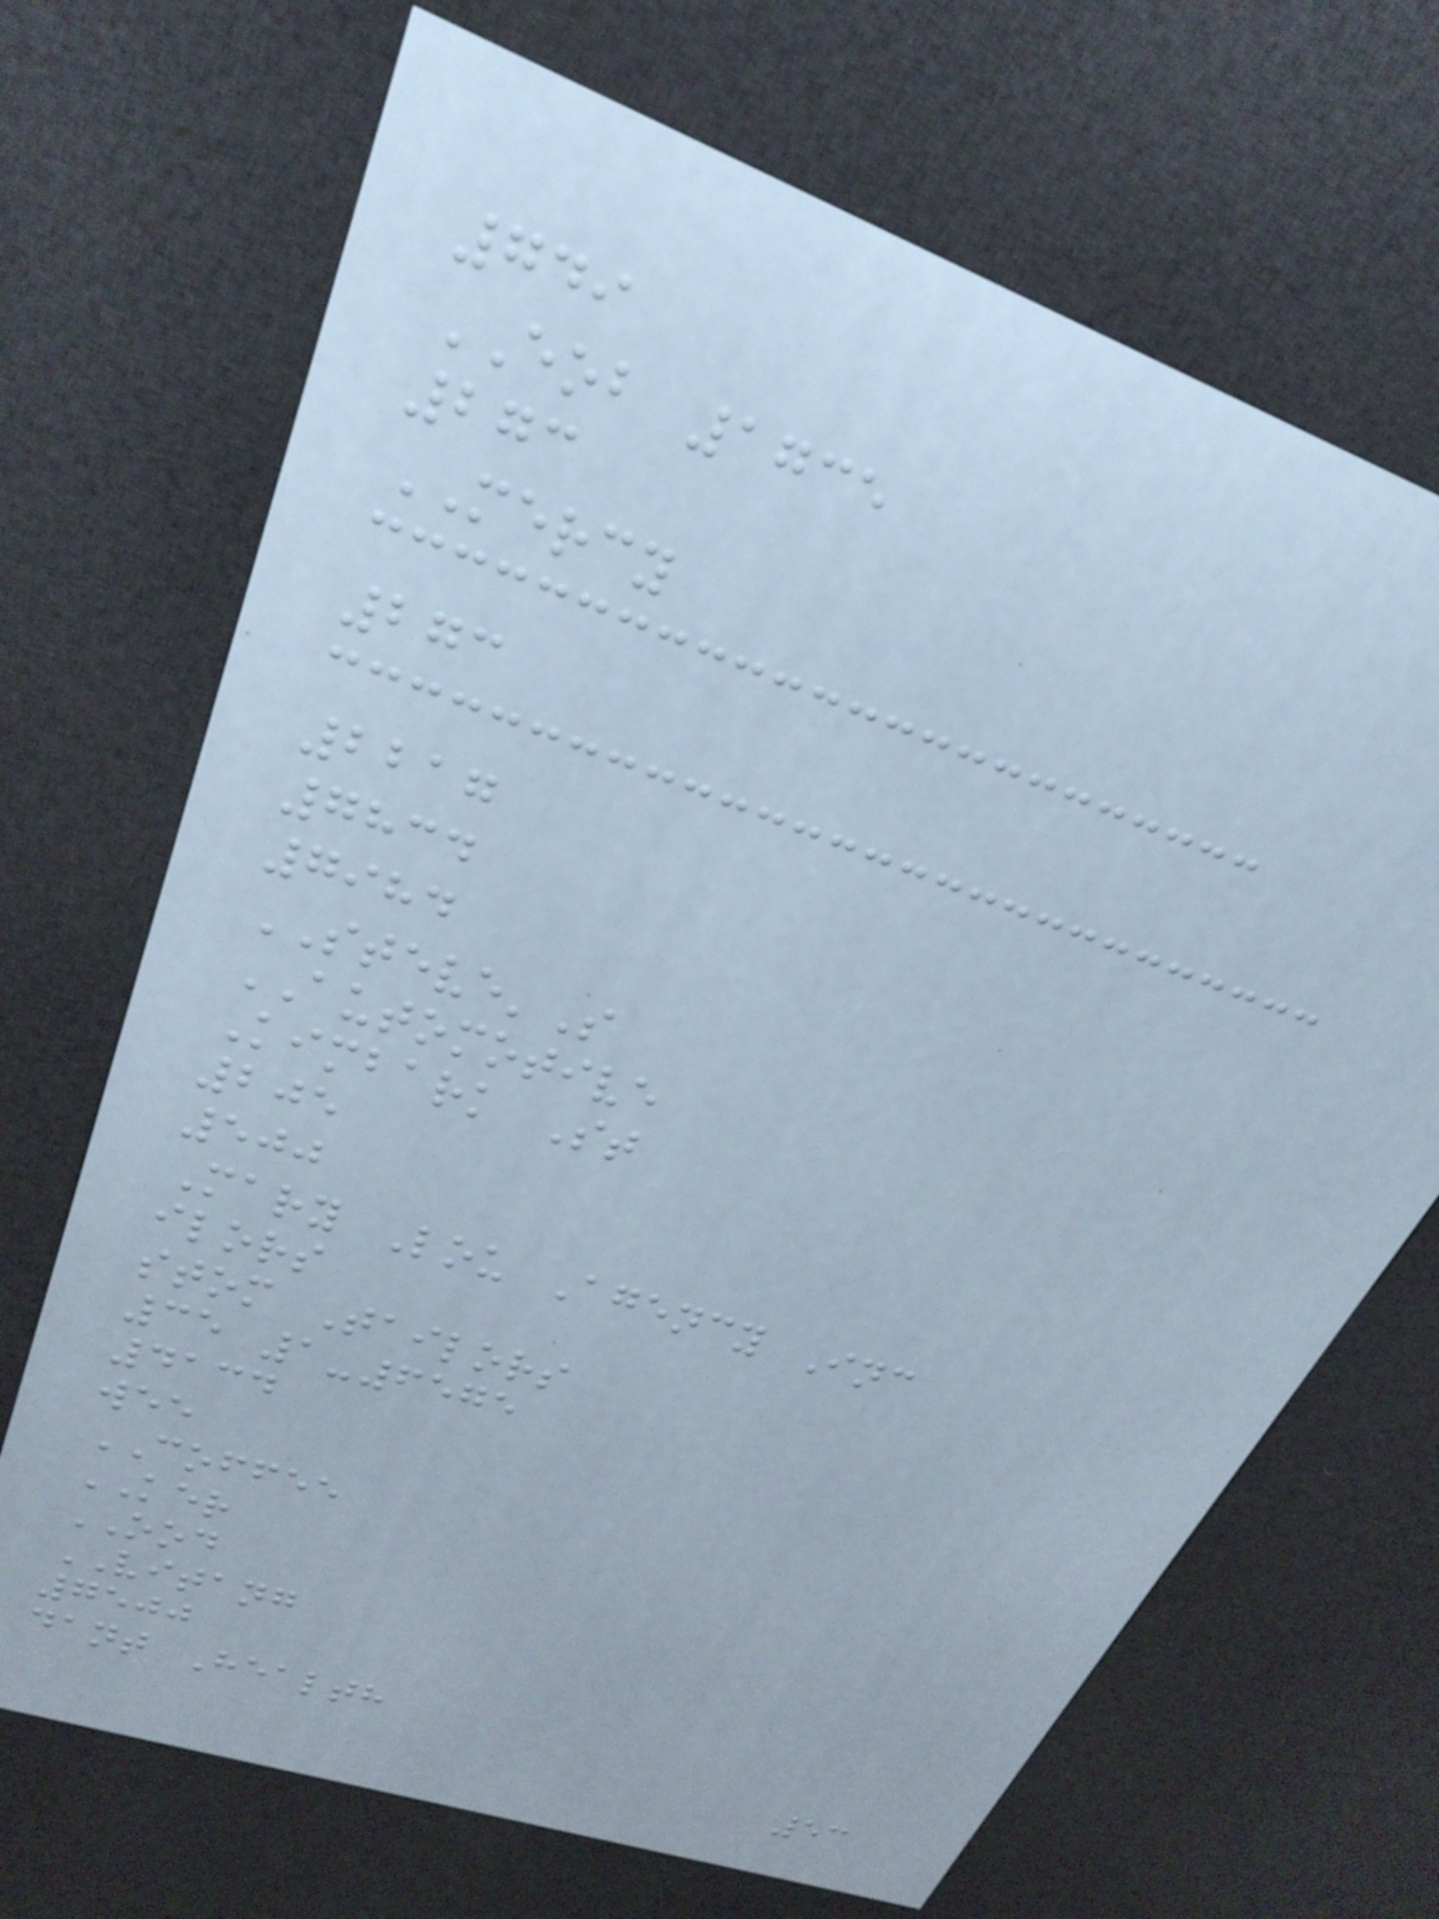749
EOB 1735
273
MERCY
273
2217
7834
7984
STEVE'S
AUTOMOTIVE
Kimbark St
205
500
Mary Lou Agency Inc
ilors
stom Tailors
35 1-6575
4134
wee
COFFEE
KER
OOD
VITANG
7500
dant Health
53
